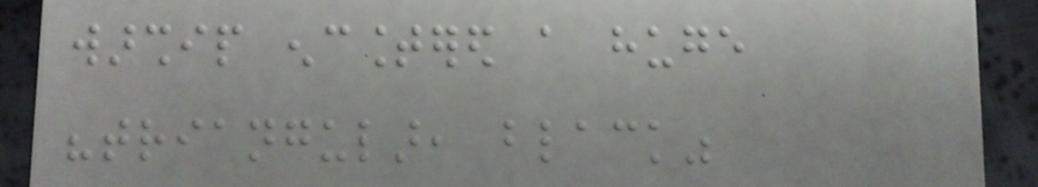warship encountered a huge
"triangular, black"
